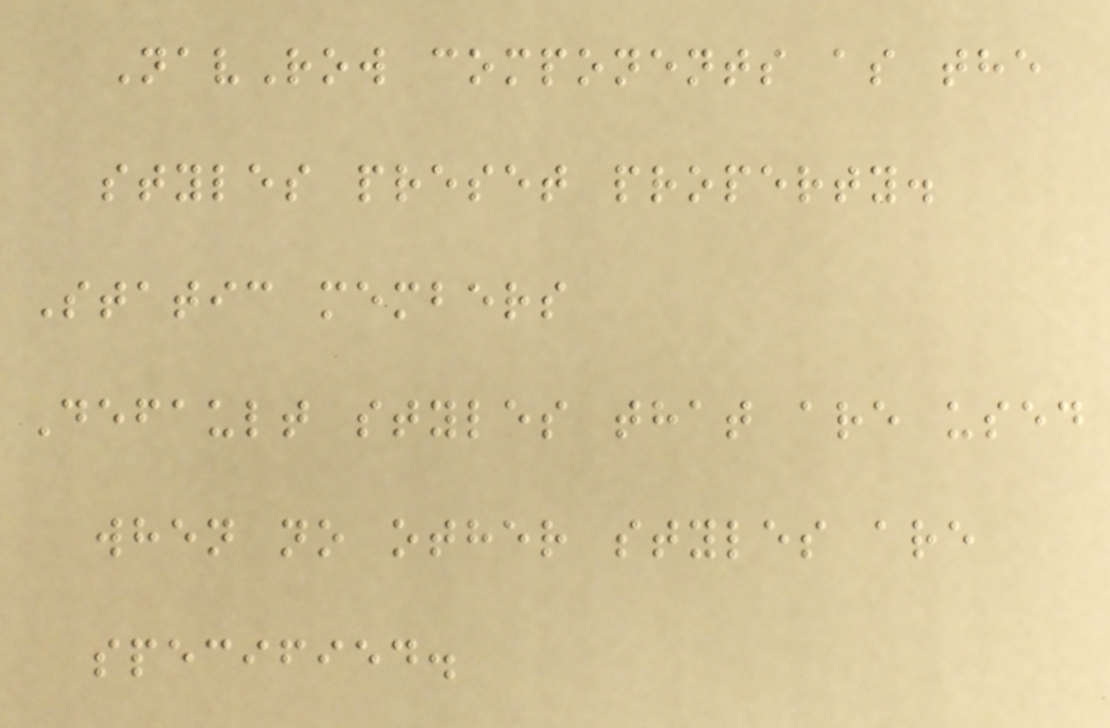NavRow components as the
styles preset property.
Static members
Default styles that are used
when no other styles are
specified.
